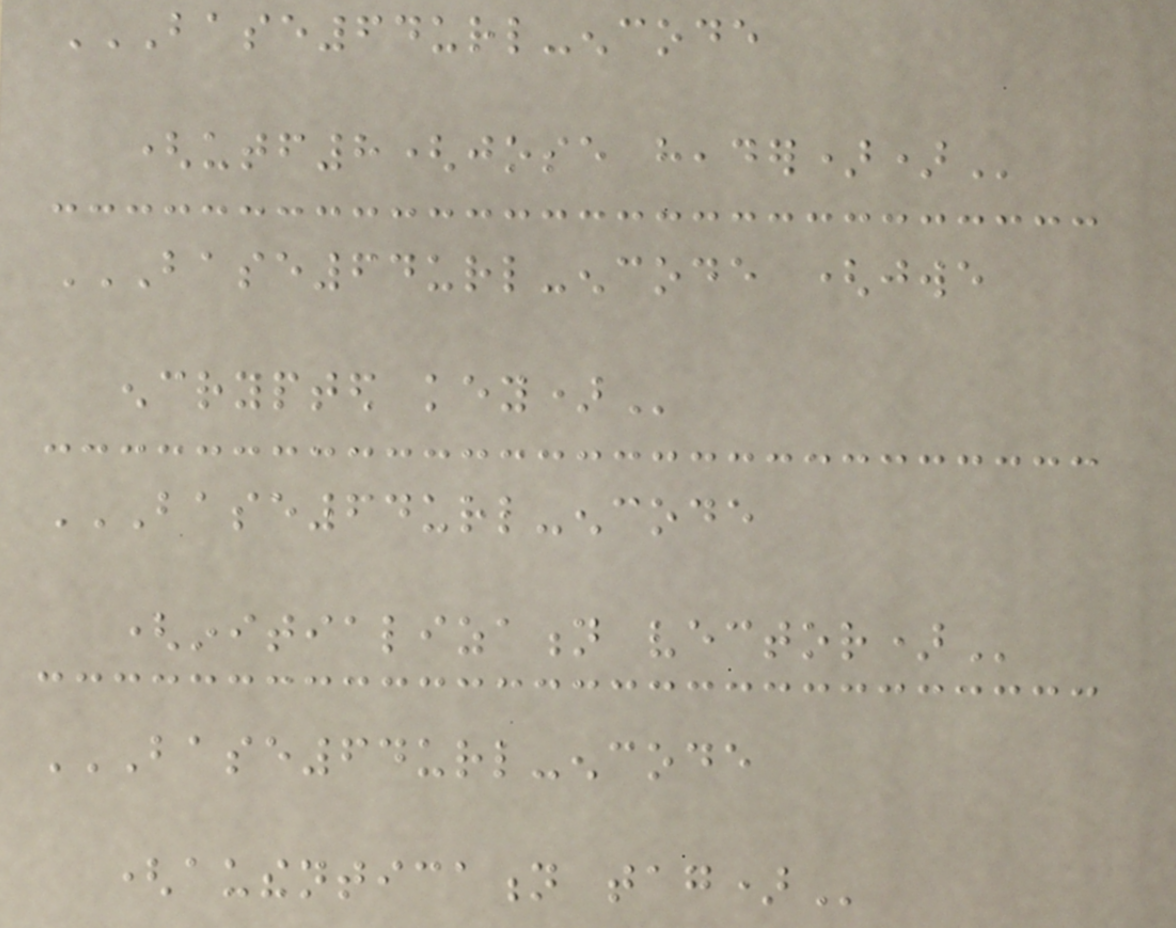BASE64URL-ENCODE
(UTF8(JOSE HEADER))
BASE64URL-ENCODE (JWE
ENCRYPTED KEY)
BASE64URL-ENCODE
(INITIALIZATION VECTOR)
BASE64URL-ENCODE
(AUTHENTICATION TAG)
